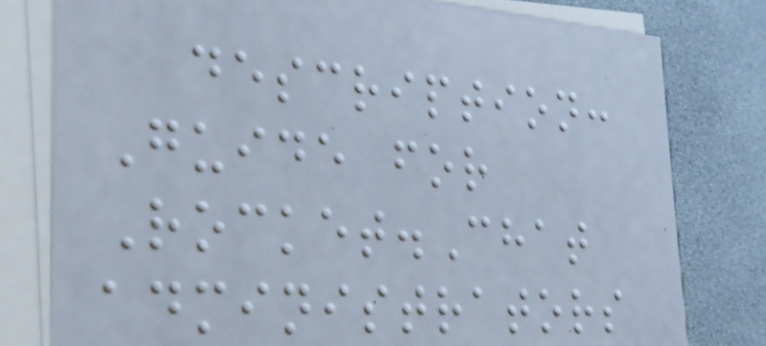description:
Guide for
Rocket.Chat
administrators
